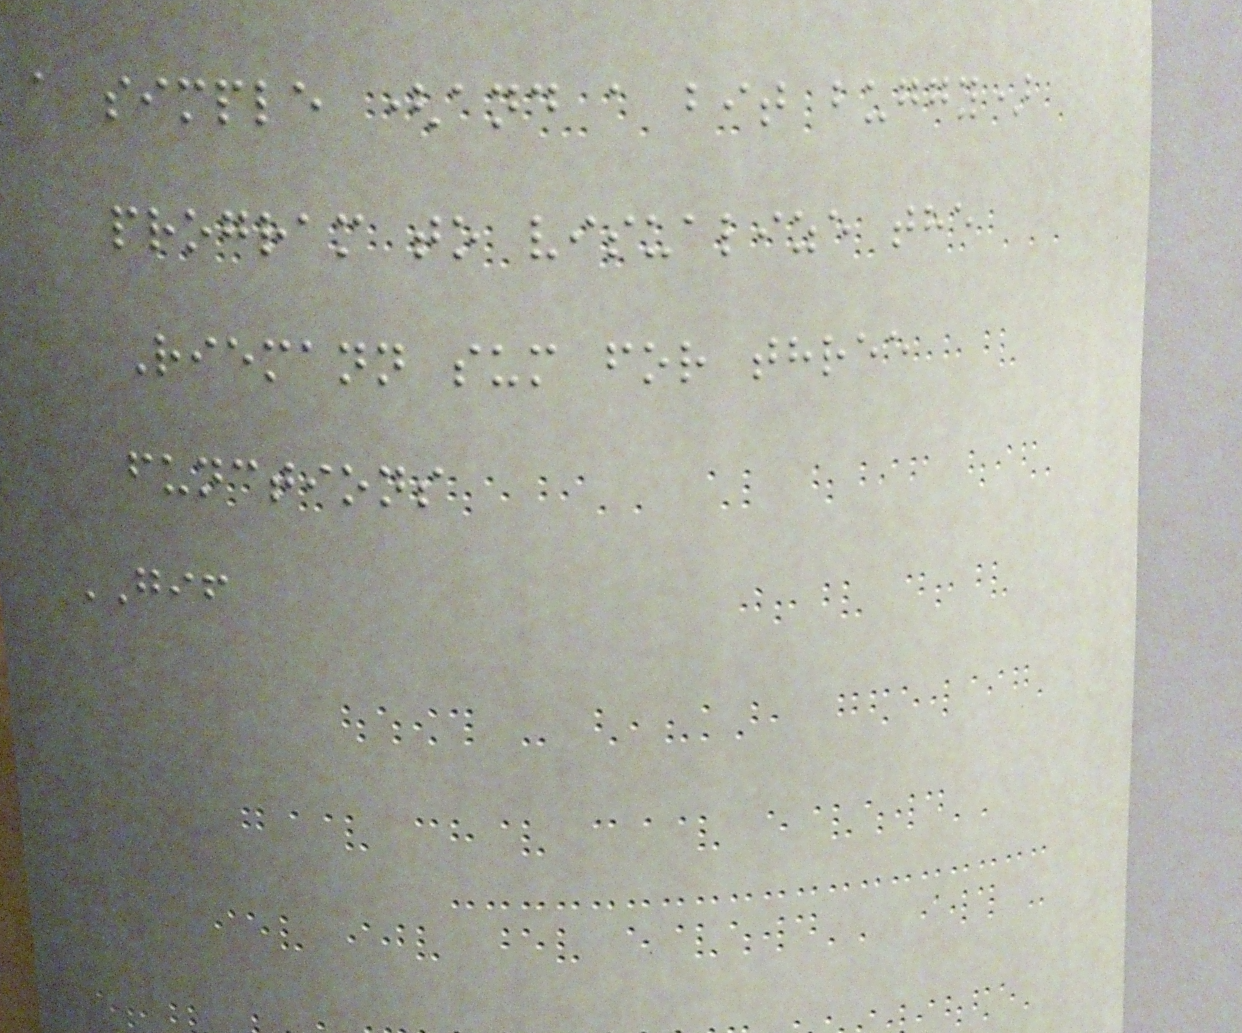a simple (and a bit buggy)
program to visualize the
Riemann sum for three
functions
GIF
